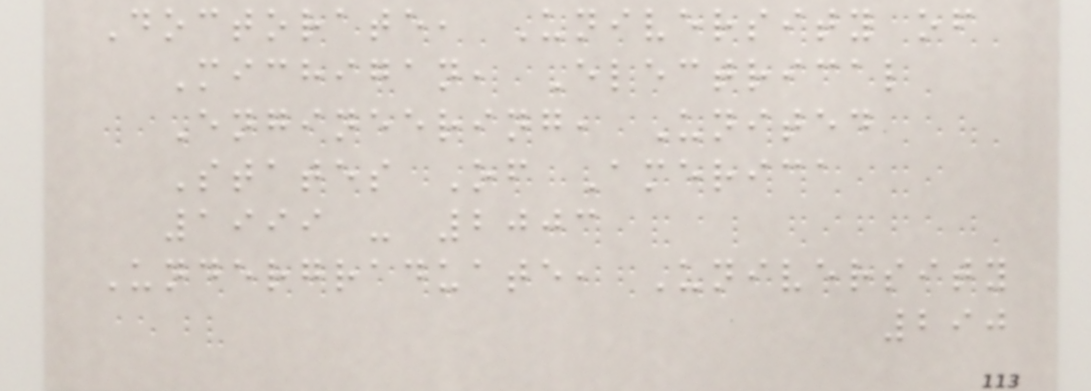Doctorate, University of
Michigan, Electrical
Engineering, United
States Of America
1999 - 2003
Undergraduate, University
290
